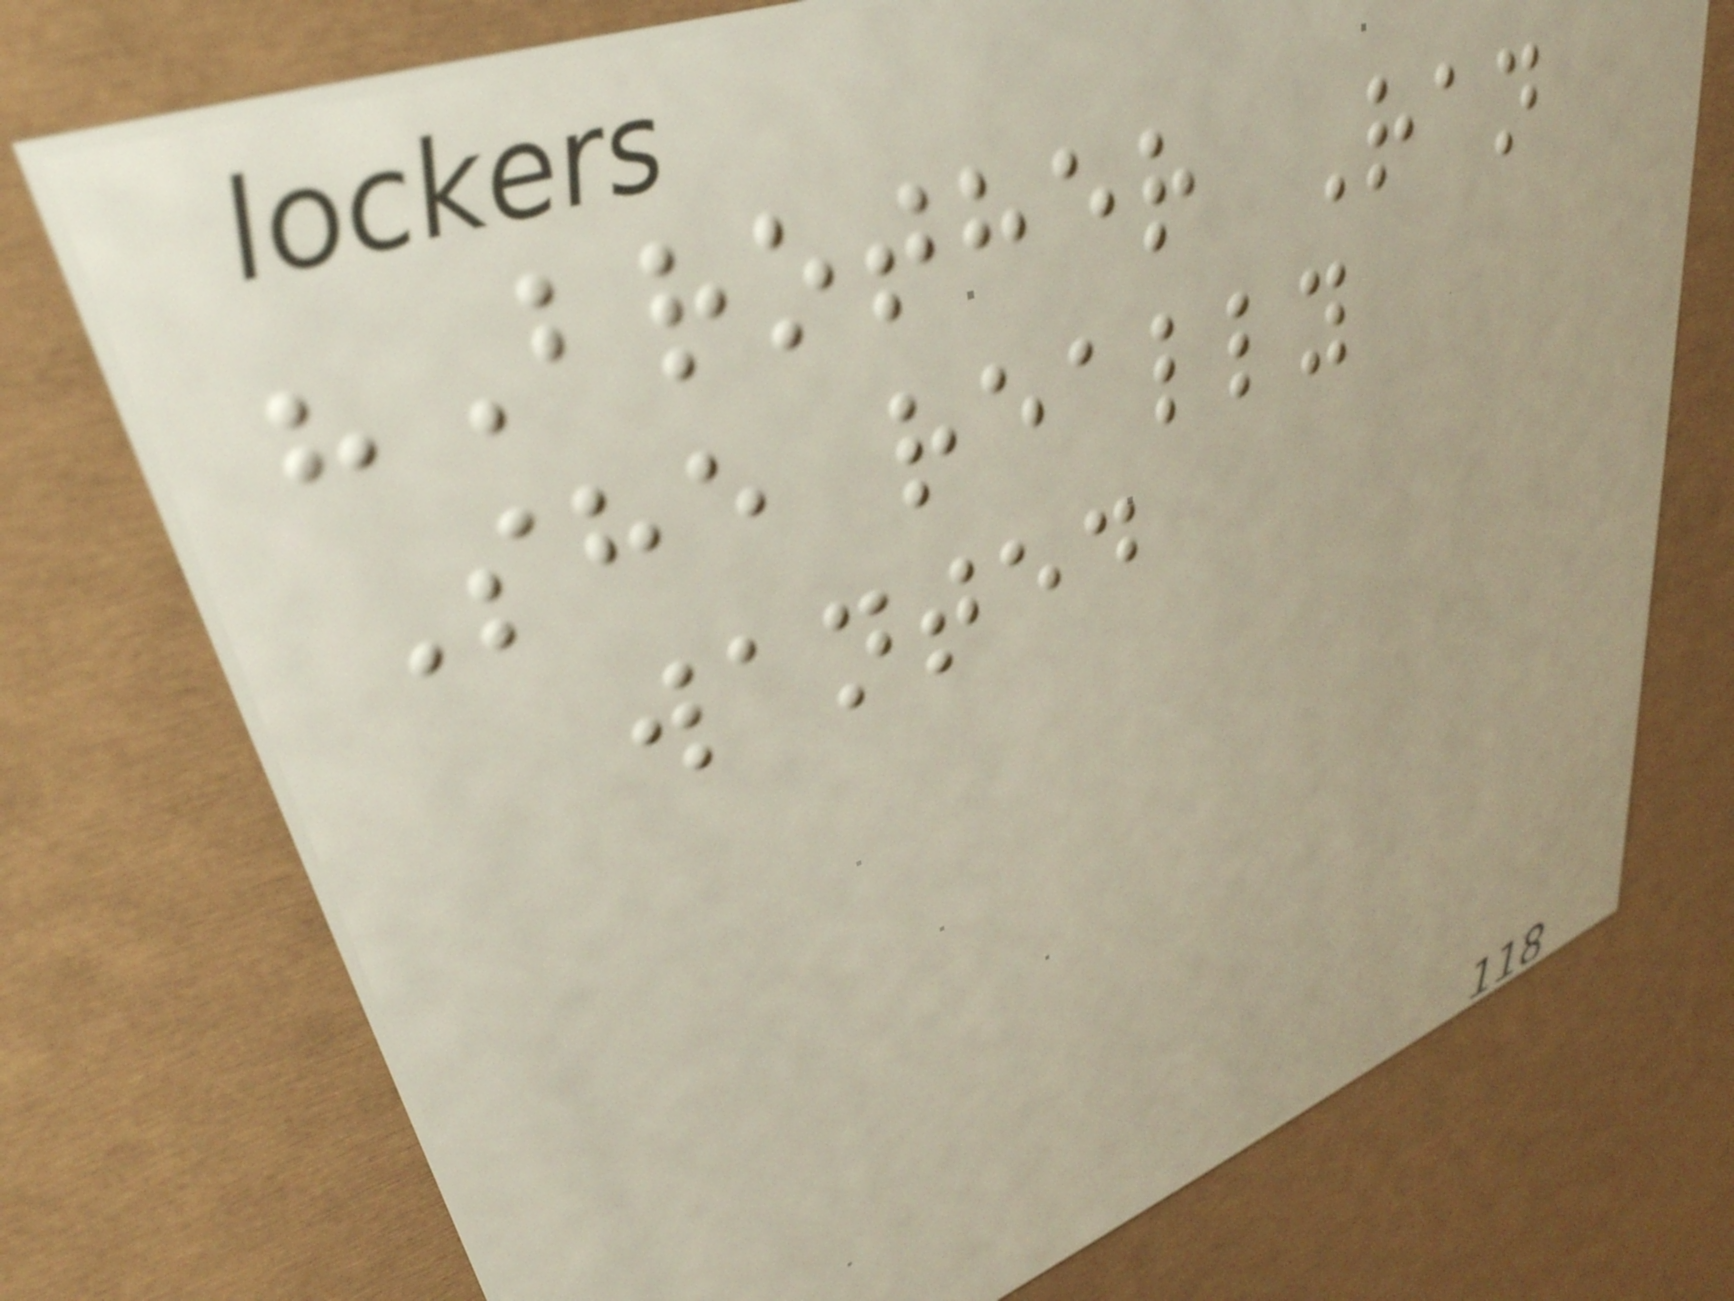"Brother Ran
She really
wanted
